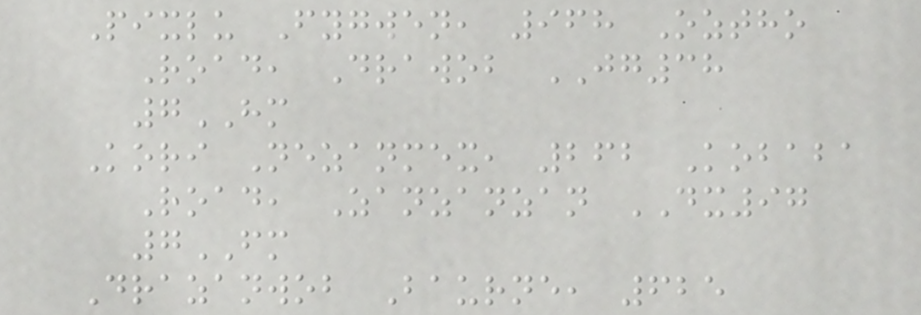Pixlu Fygwen, 968 Oztho
Road, Drawob JG38
7HM
Kori Nezanmex, 262 Kobaba
Road, Zanzanzan DX97
7FM
Drazanwob Baurne, 625
